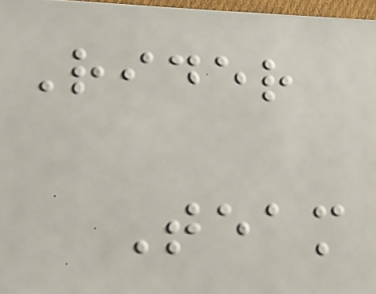Rider
Team
